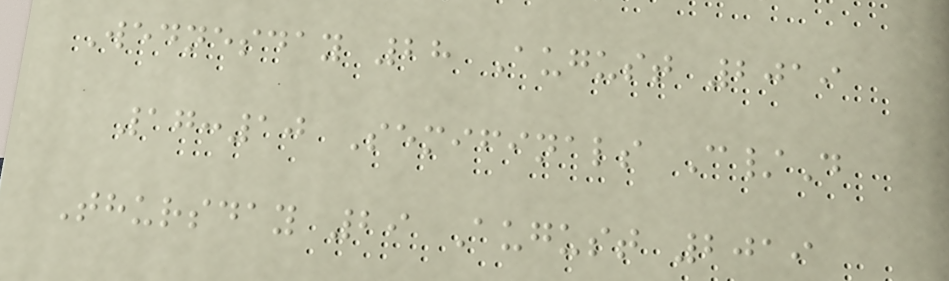Wednesday 28 August 2019
17:10 Semifinals C/D
Thursday 29 August 2019
